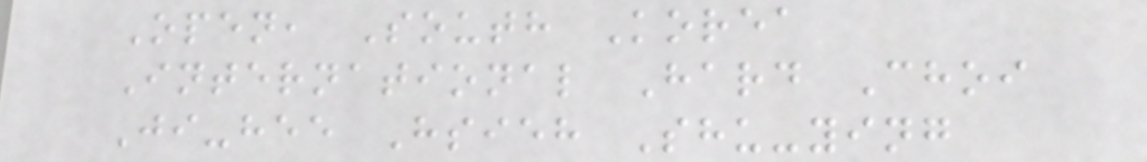Open, South Korea
International Hard Choi
Ji-hee Hsieh Shu-ying
